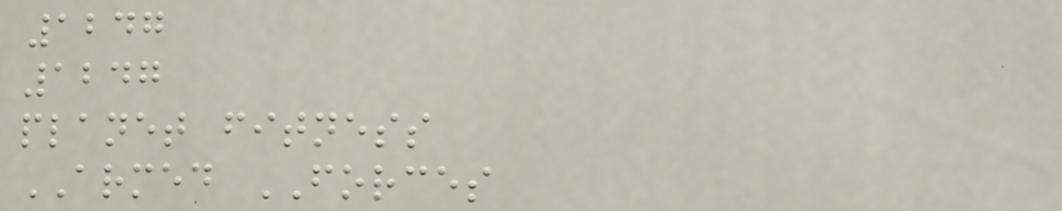1247
1247
planet fitness
ARMED FORCES
